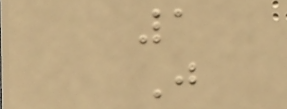1
J
